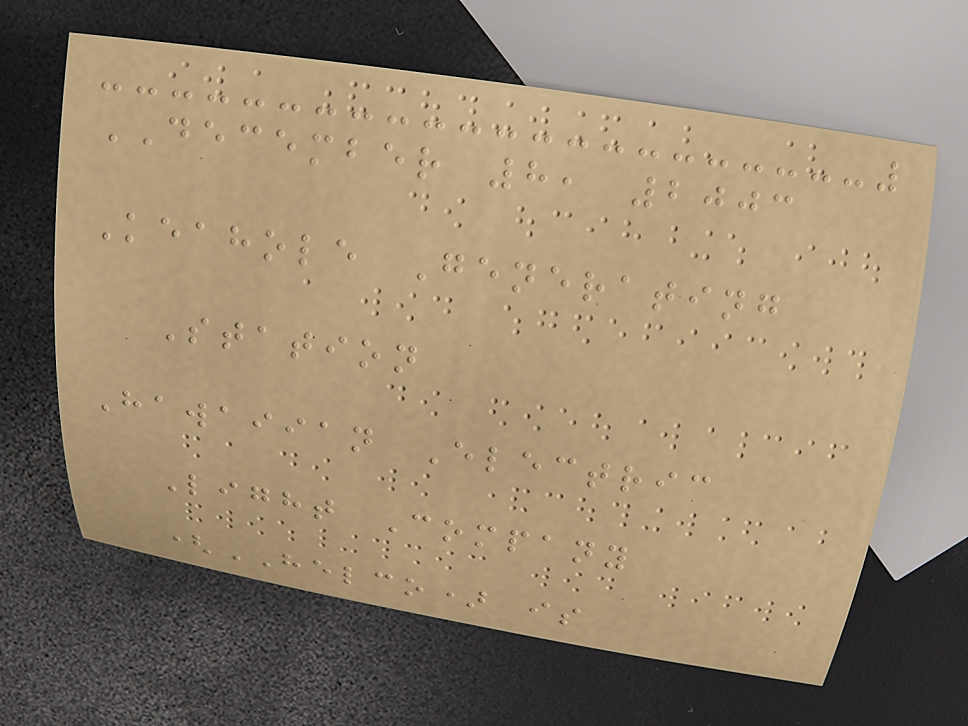DECEMBER 8, 2003
Keahole Generating
Station
Hawaiian Electric
Light Company
(HELCO) is
